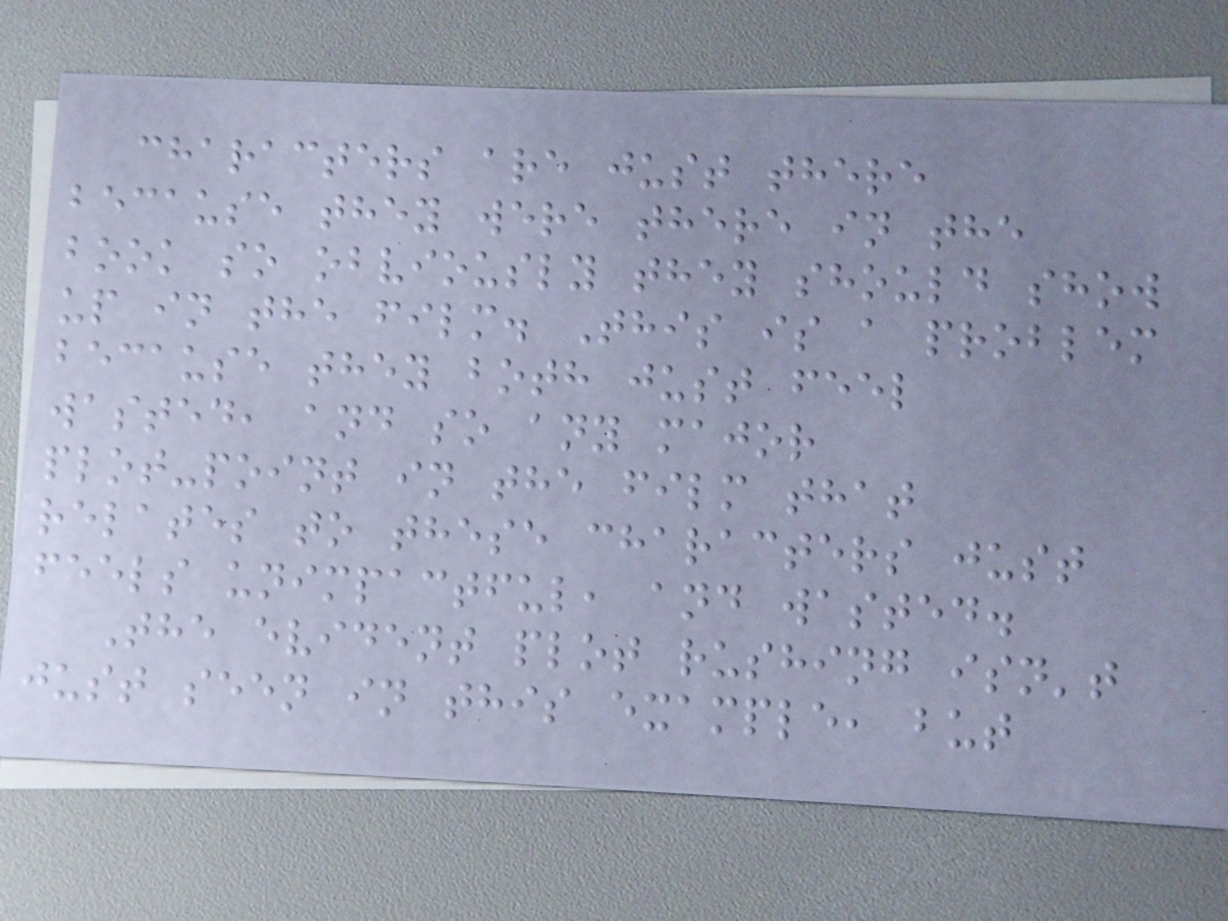characters are just there
because they were there in the
book so obviously they should show
up in the film. This is a problem
because they both just feel
wasted, and so any major
plot-point in the film that
relates to these characters just
feels unimpactful, and wasted.
The evident plot rushing isn't
just seen in this example, but
